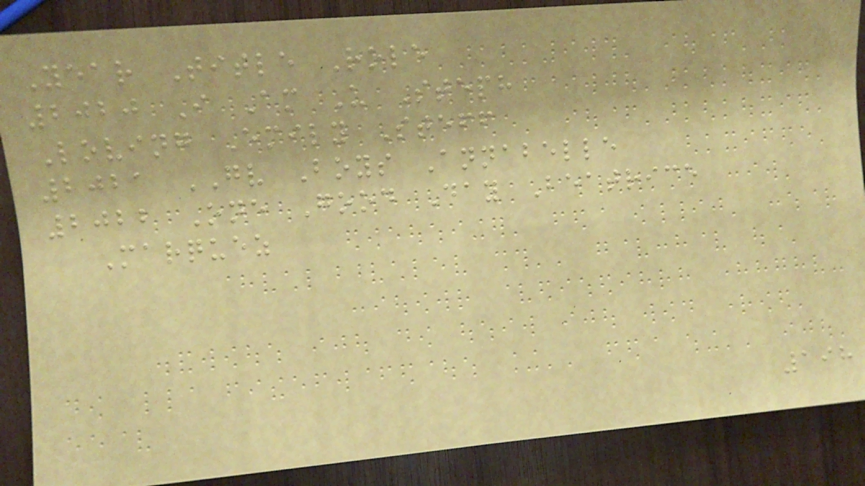Year Title Role
2020 I Am U Steph
Loving Emily Steff
2021 GV Boys Annabelle
2022 One Good Day Beatrice
Marquez
198
